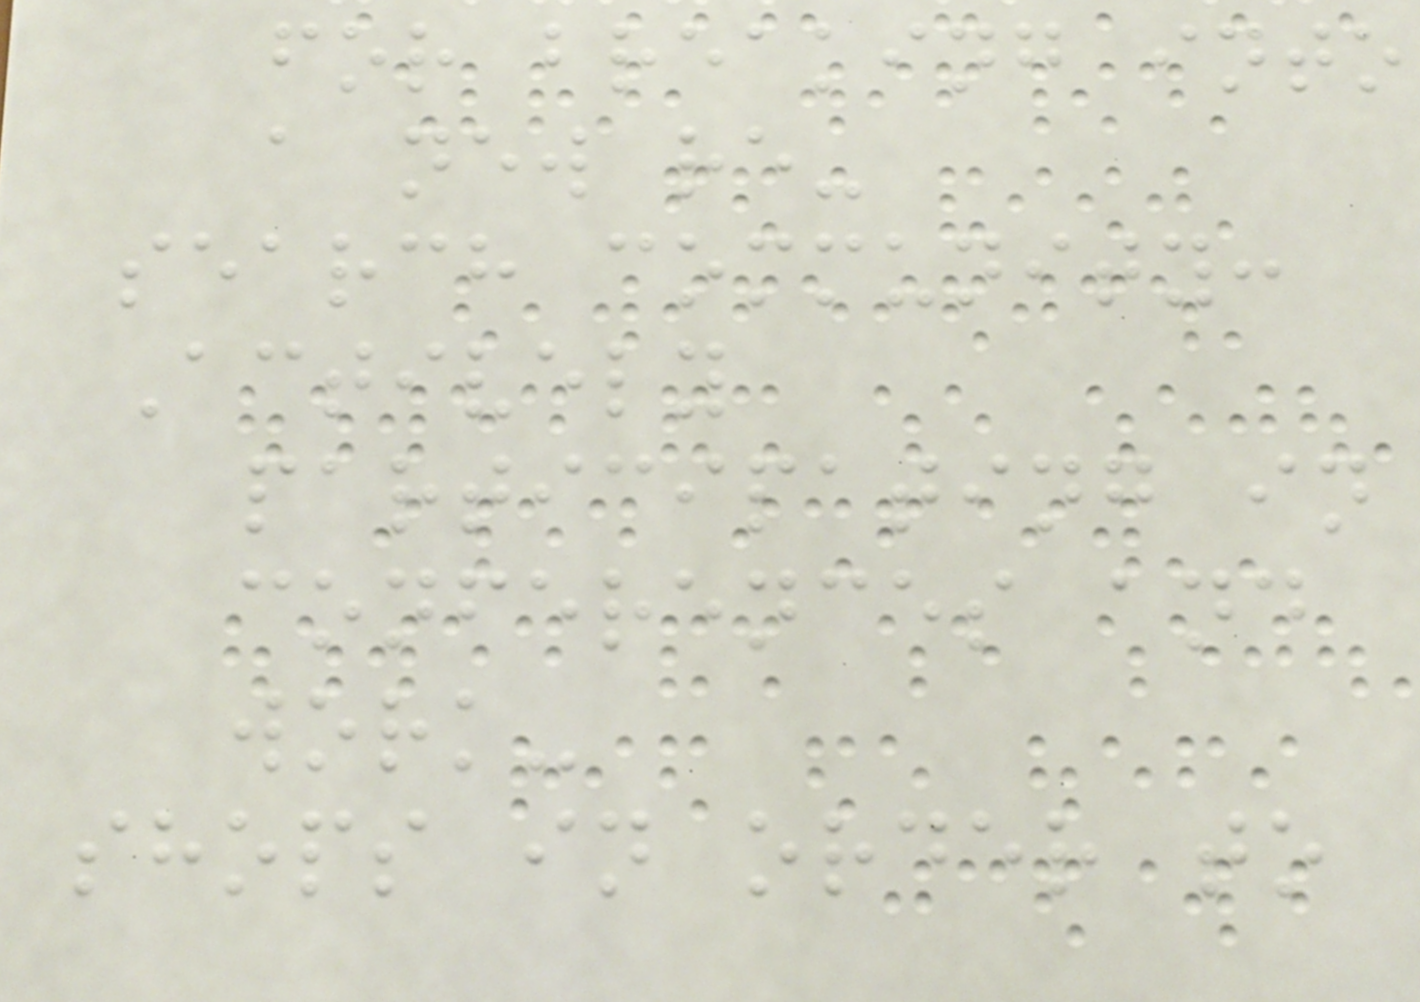for breaking into
a new re-
search community:
Actively
participating in
conferences and
work-
shops in order to
